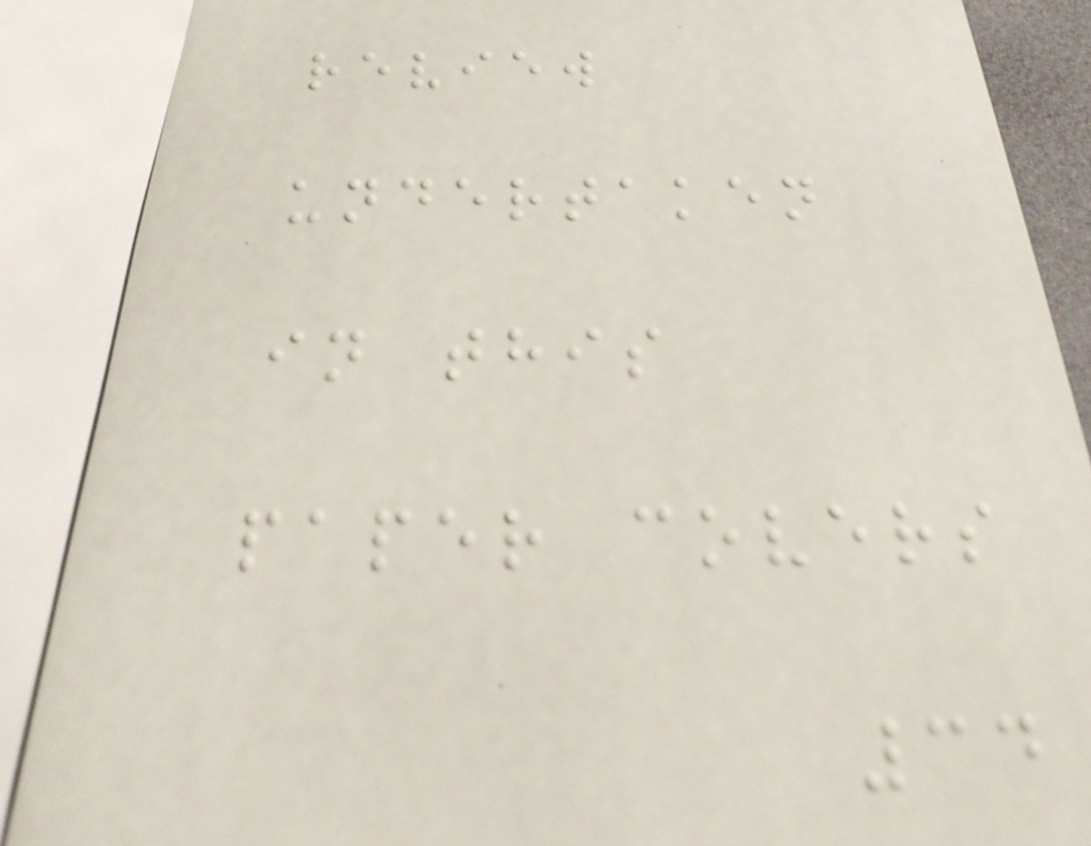review
undertaken
in this
paper covers
34
